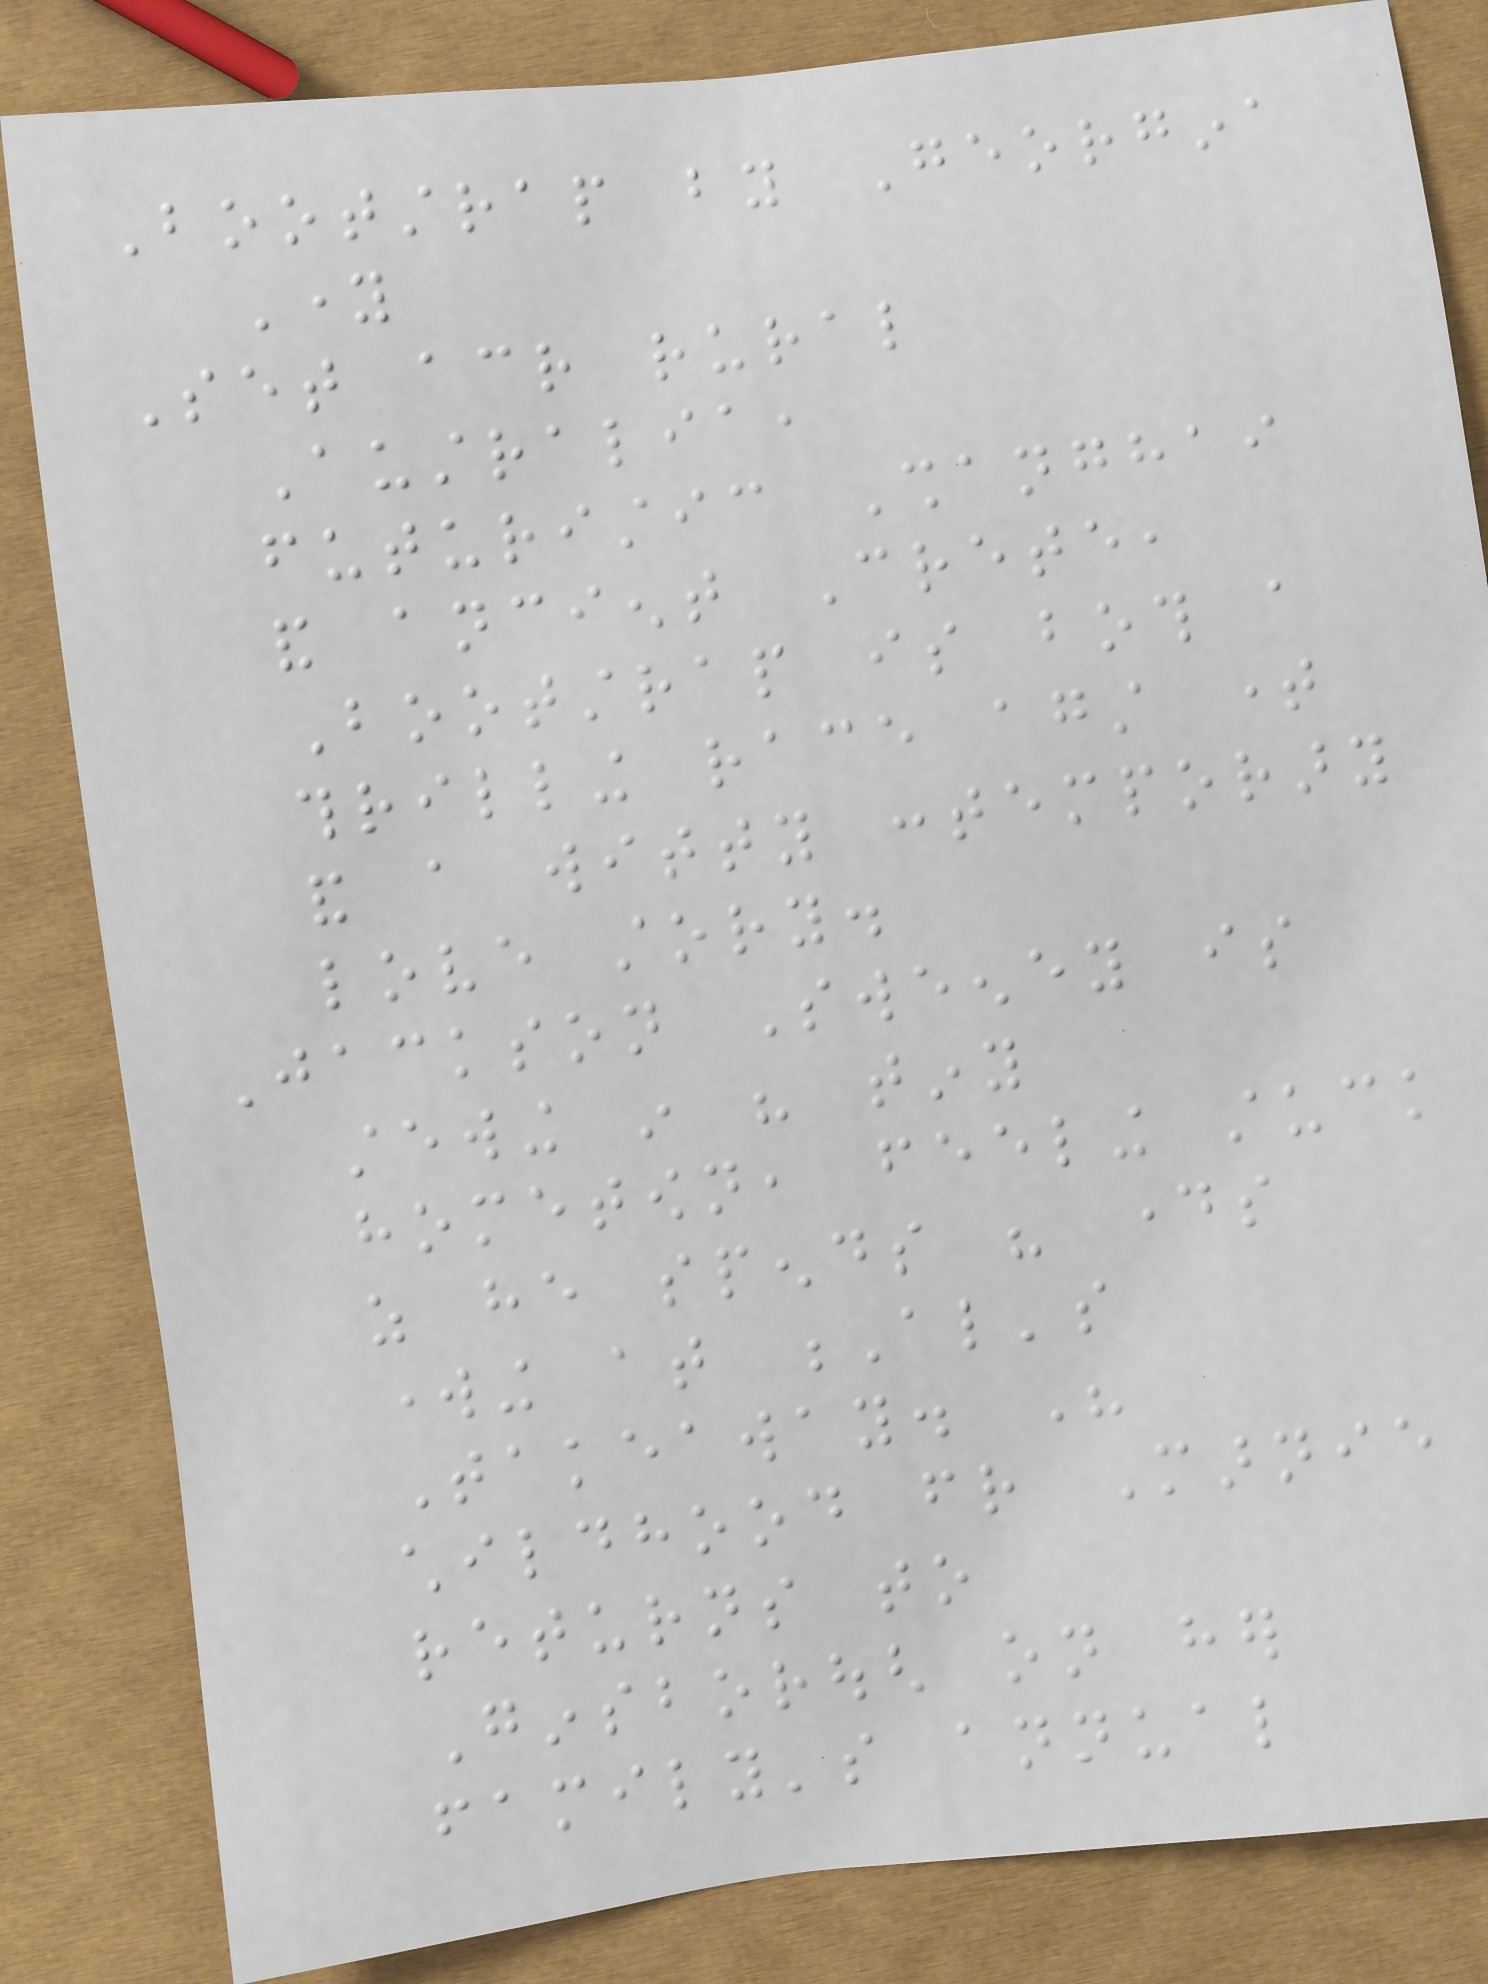Bootstrap by Georgina
Young
Set across rural
Australia,
futuristic Shanghai
and ancient Crete,
Bootstrap is both a
thrilling race against time
and a witty contemporary
love story.
Jackson Sweeney is
stewing in his tiny
hometown, feeling stuck
as he spends his days
working at Al's
Takeaway. His
childhood friend Marnie
returns to
Ginsborough on her
family's annual
